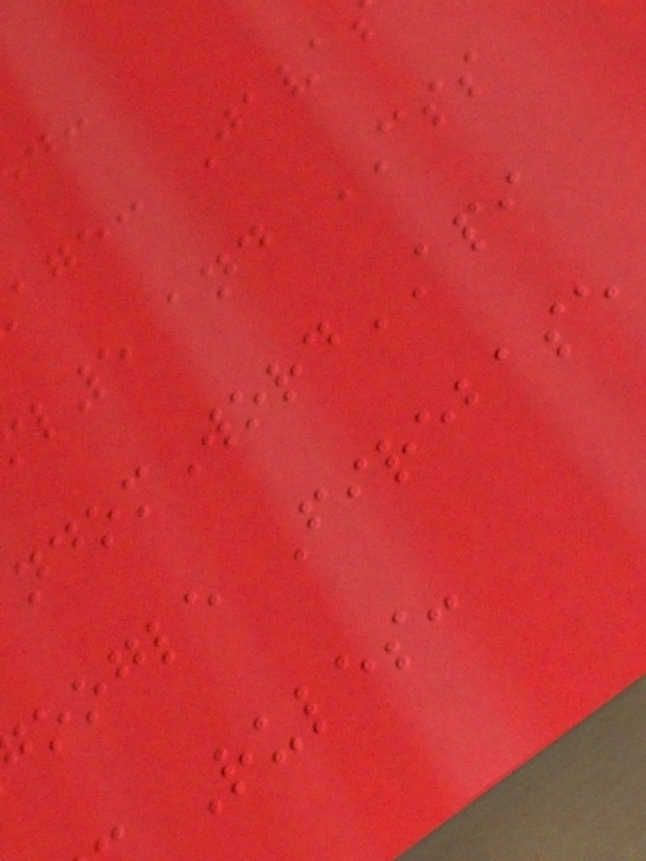age: Java
l5 and CSS
ndomWordAPI
oogle Firebase
Rules:
